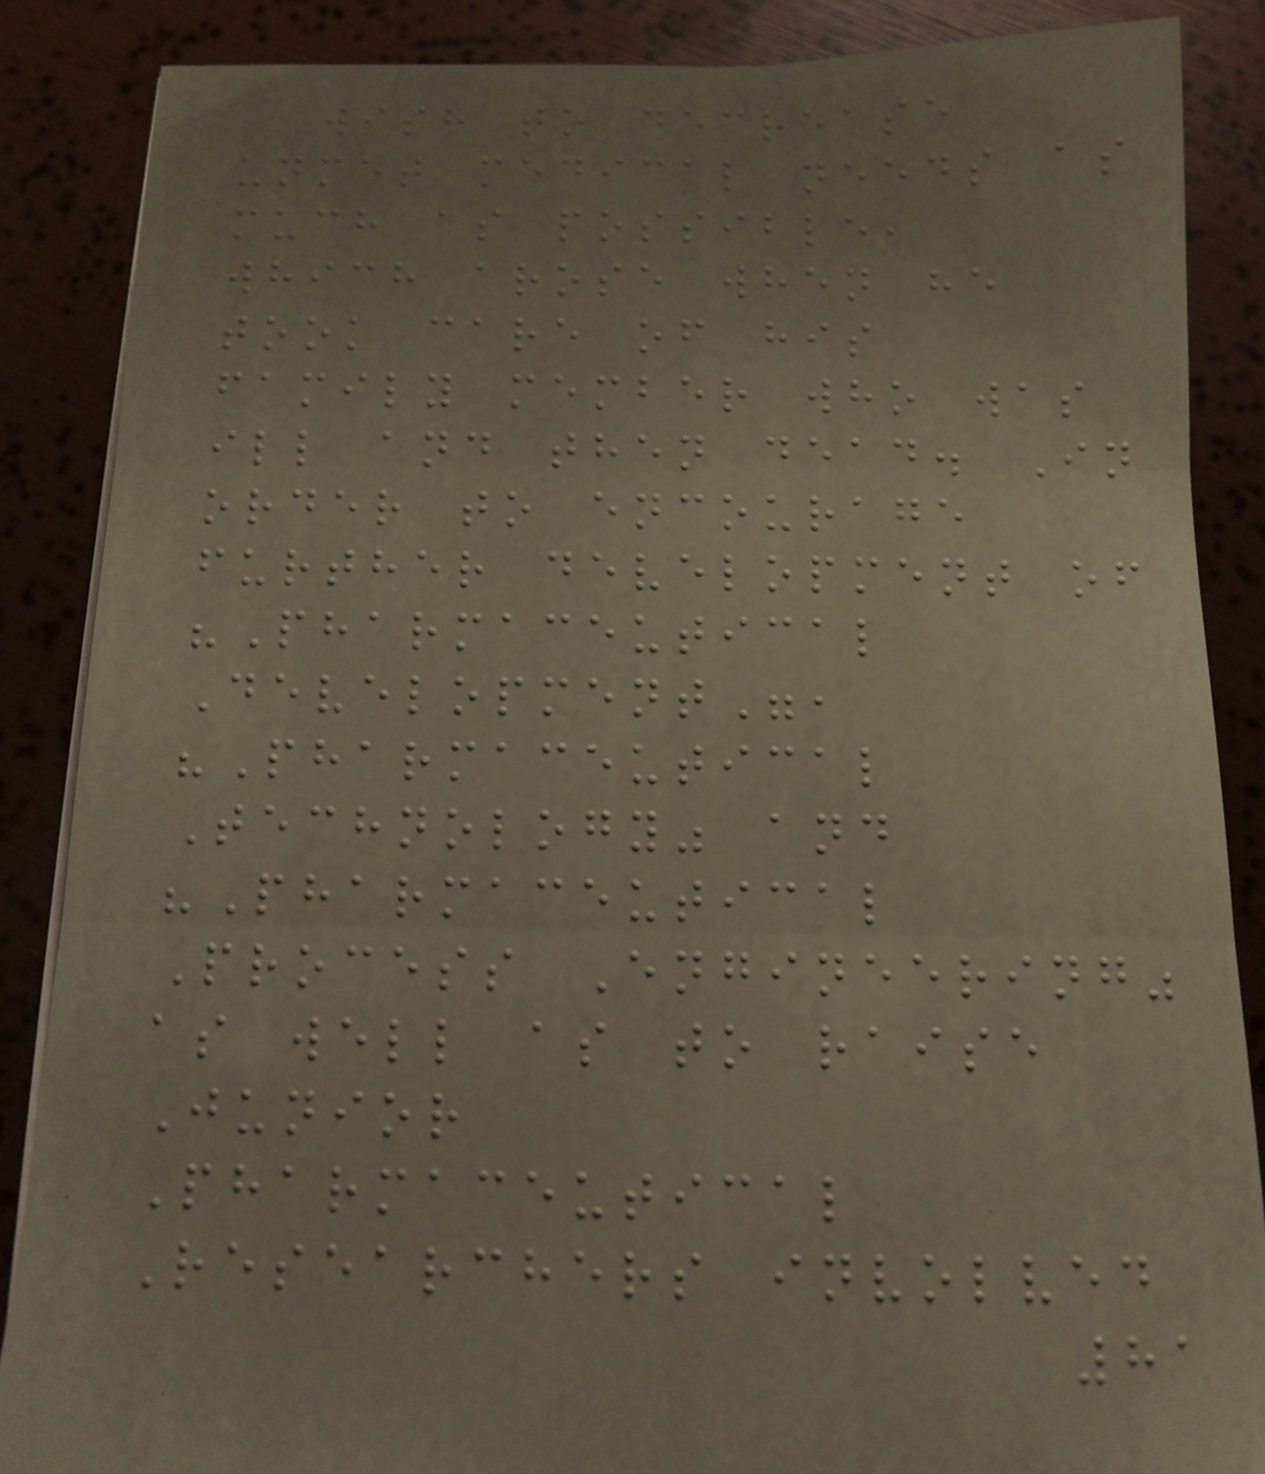wish to decrease
unmet medical needs as
much as possible,
which arose when he
took care of his
family member who was
ill and then dead. In
order to encourage
further development of
"Pharmaceutical
Development",
"Pharmaceutical
Technology" and
"Pharmaceutical
Process Engineering"
as well as to raise
Junior
Pharmaceutical
Researchers involved
81
